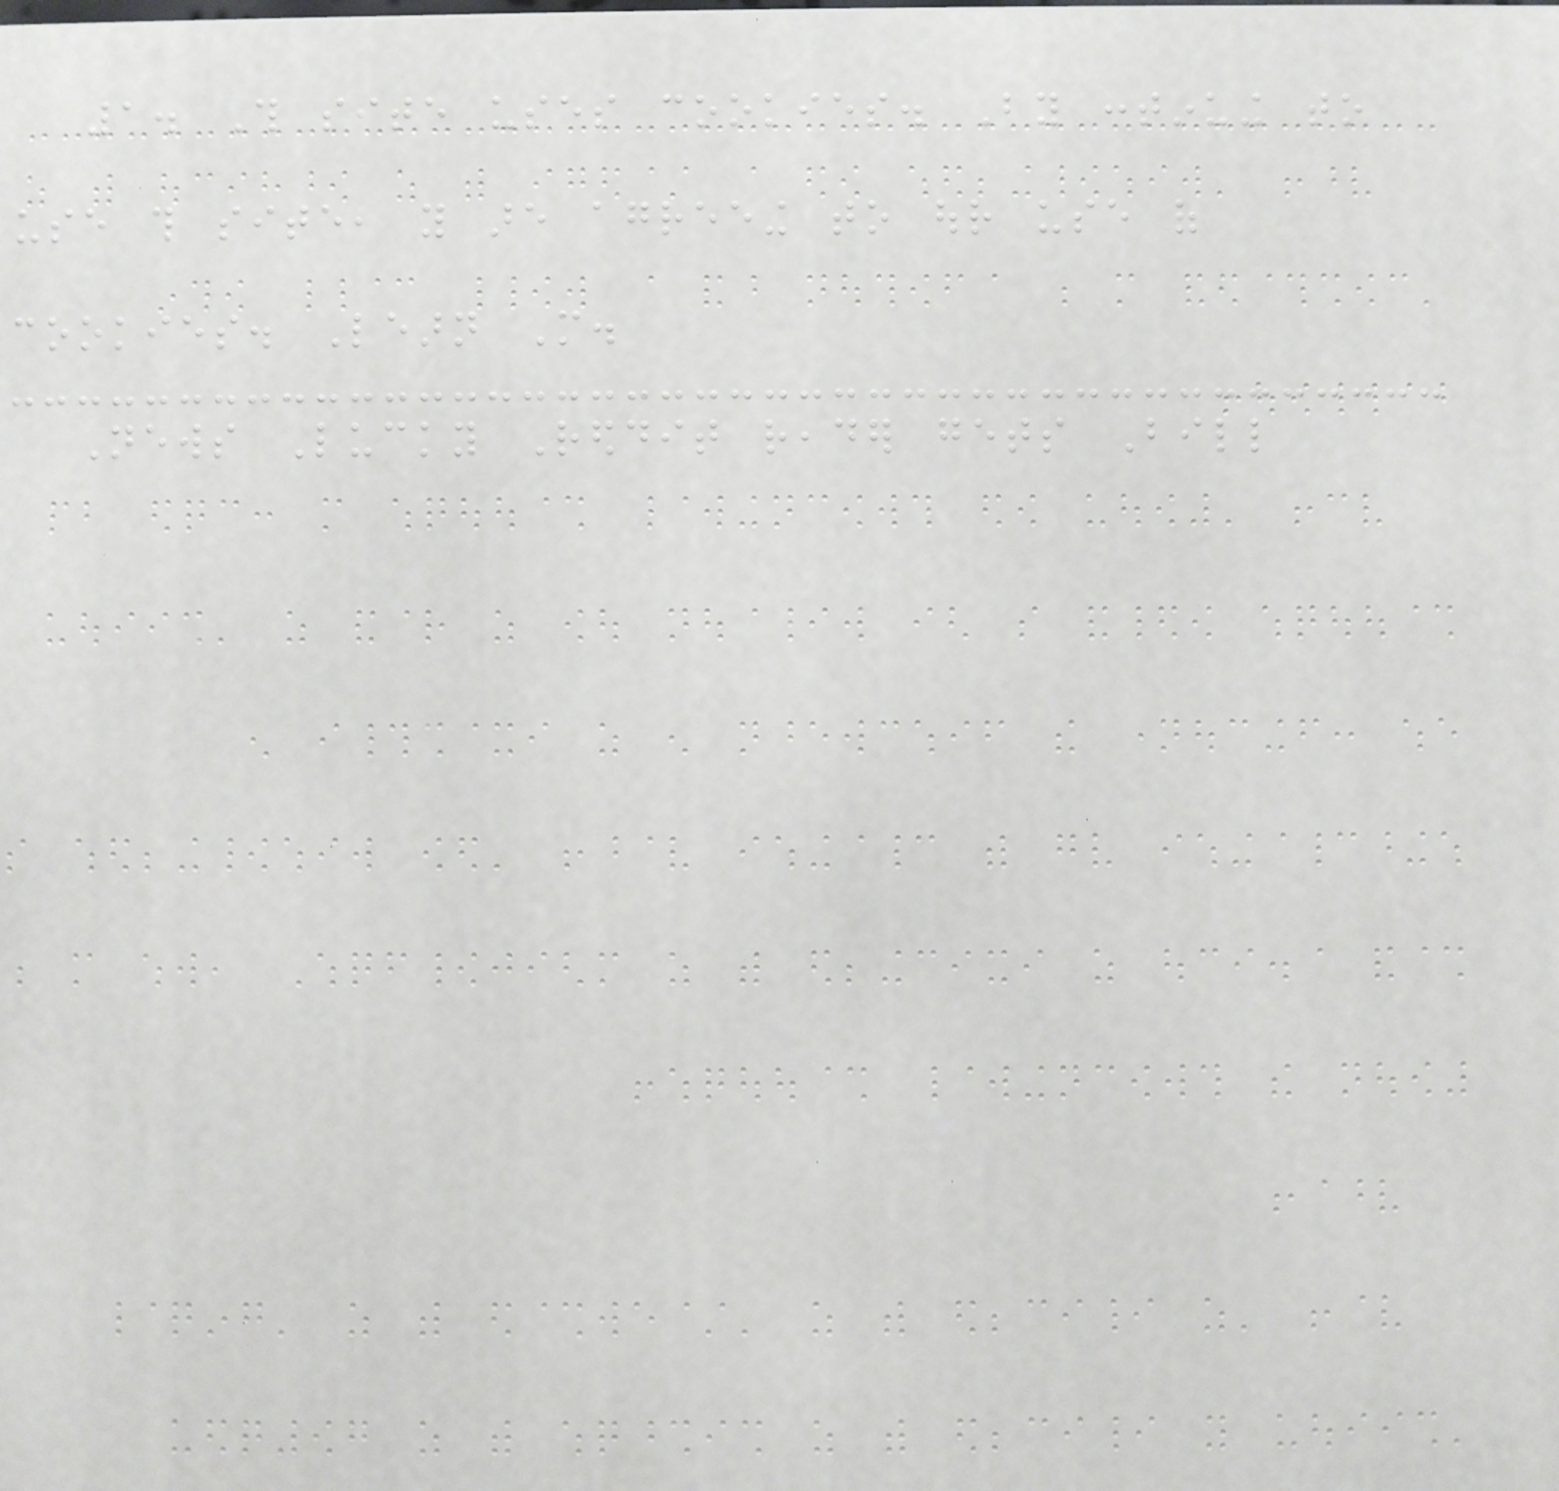1. This site uses cookies. By continuing to
use this site, you are agreeing to our use of
cookies. Learn More.
News Lucky Reddit reader gets Bill
